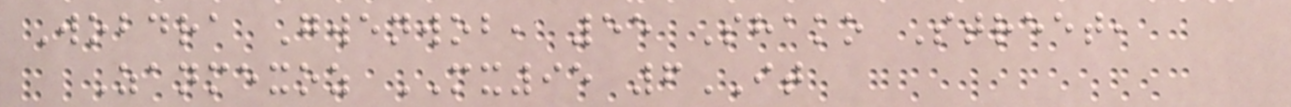Wobdra Gwenwob, 55 Shako Street,
Zanmexoz MX95 6IT
